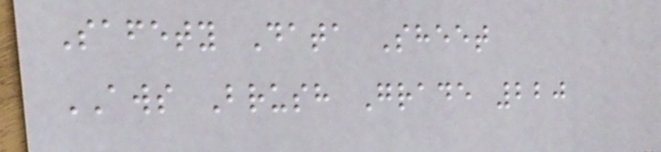Safety Data Sheet
AWS Brush Grade 220
